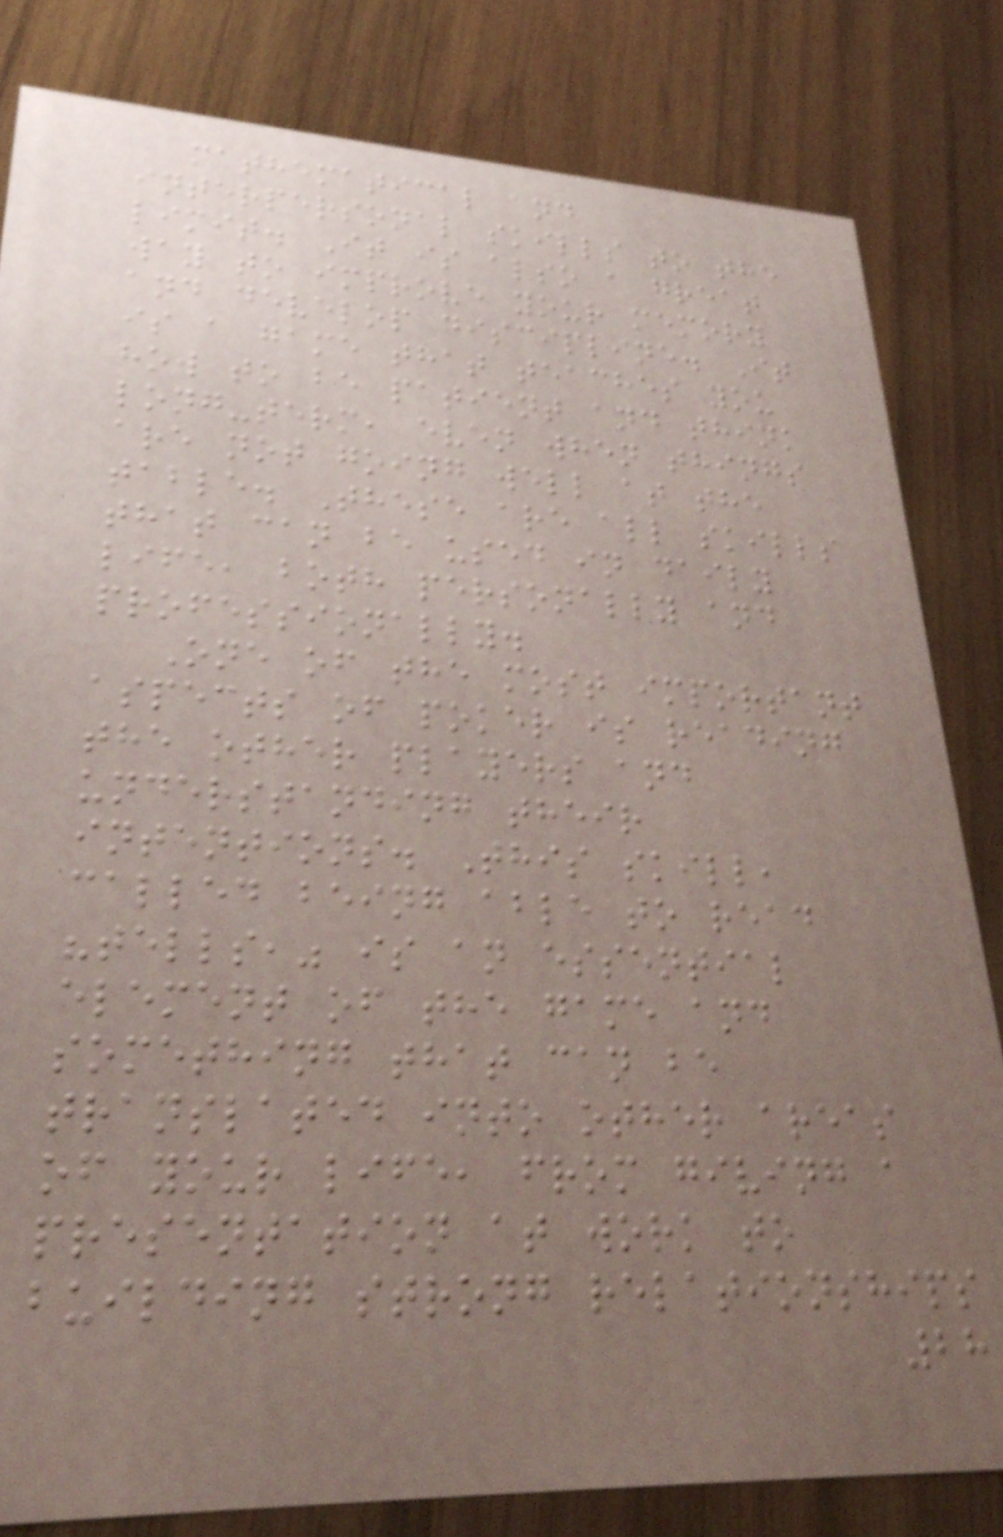mathematical and
interpersonal skills to the
limit. It is also a great
way to improve your memory
and develop discipline. It
is a game that teaches you
how to be patient and think
long-term, even when things
are not going well at the
table. These are all skills
that can be used in daily
life, both personally and
professionally.
One of the most important
aspects of poker is reading
the other players and
understanding their
intentions. This skill,
called being able to read
"tells," is an essential
element of the game and
something that can be
translated into other areas
of your life, from giving a
presentation at work to
building strong relationships
28
